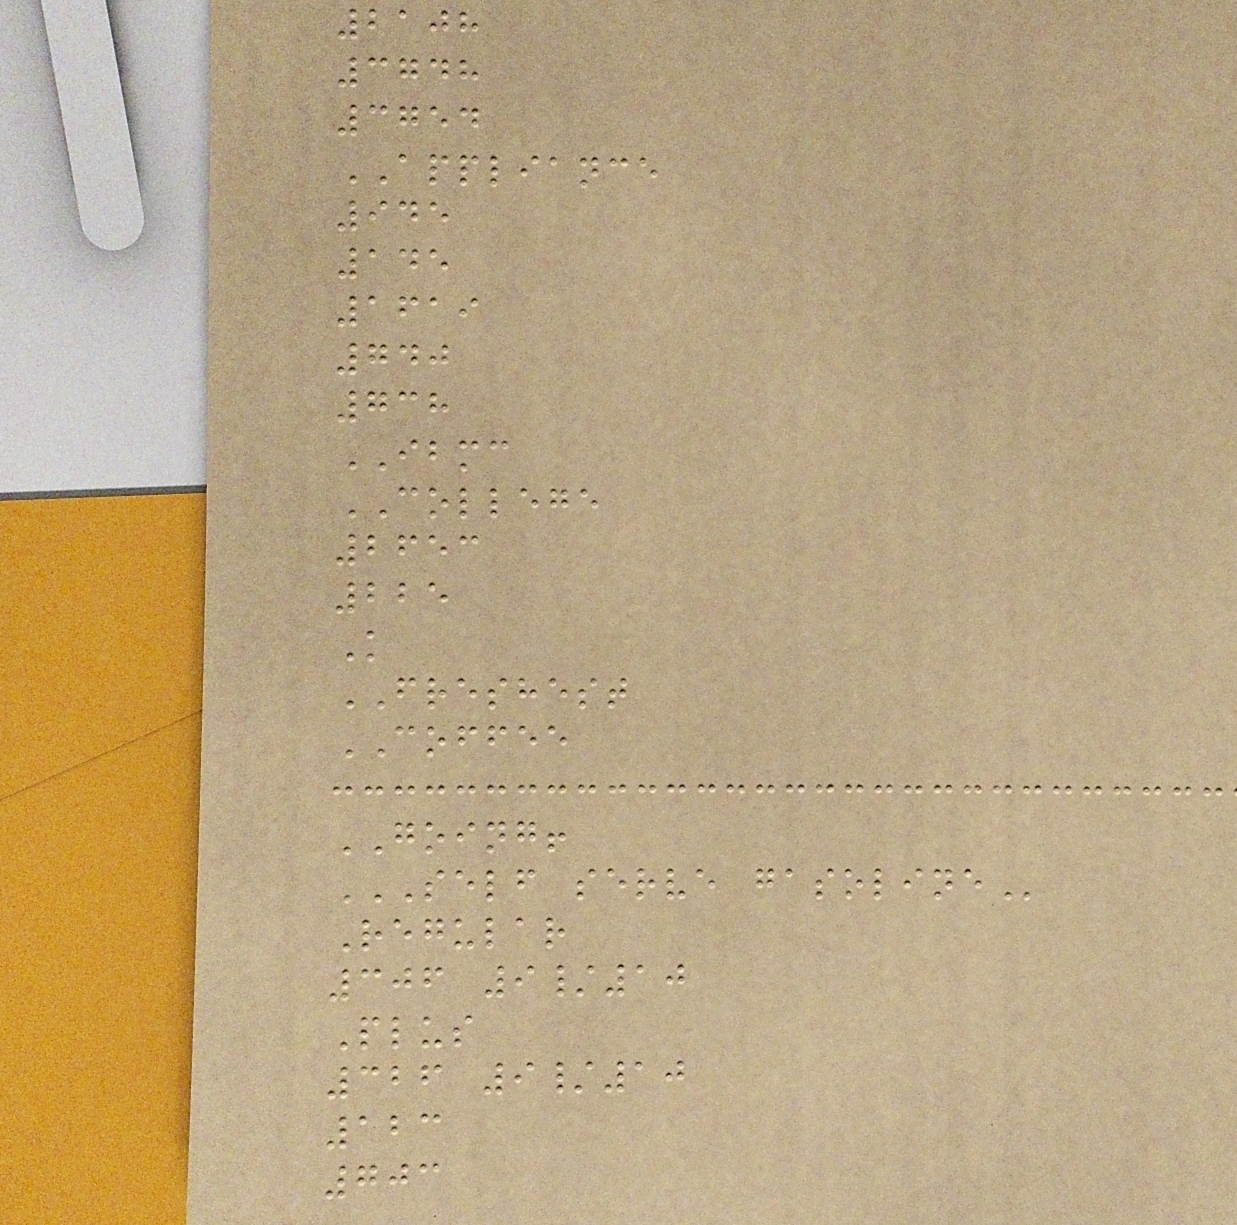2108
3748
3754
APPLIANCE
945
145
1619
740
738
IBMC
COLLEGE
2653
225
K
FRESHEST
COFFEE
GOING!
SELF SERVE GASOLINE
Regular
306 9/10
Plus
326 9/10
123
703
